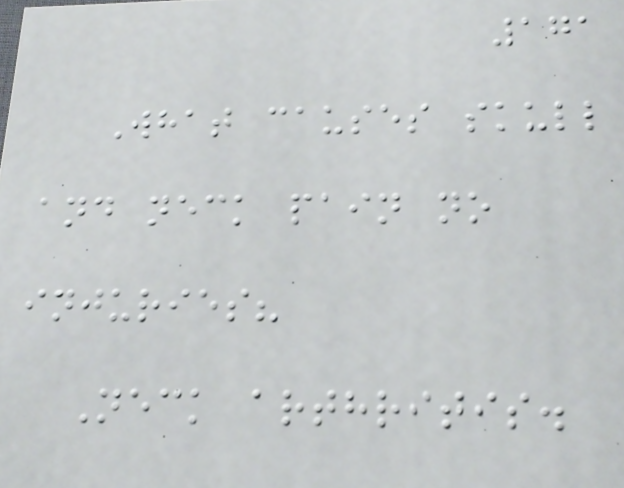171
What causes skull
and neck pain no
injuries?
Neck arthritis.
